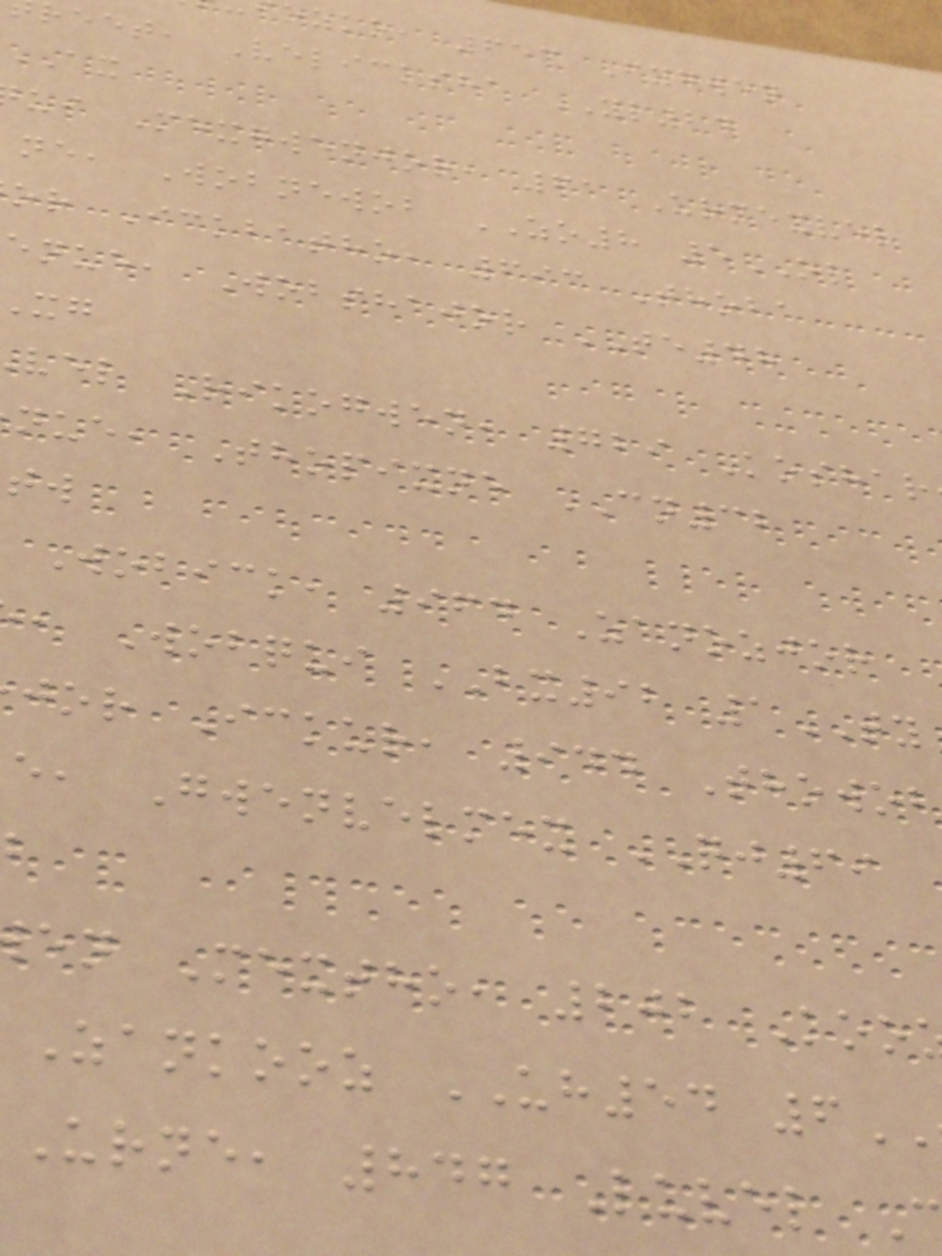ozko, 653 Fygwen
reet, Velicksha YL24
AX
ui Mexgwenjor, 61 Urmexvel
ne, Wobnewob ZO8 5OL
or Ickbatho, 693 Thoba
enue, Wobshajor TE48
vel Rikogwen, 729 Koshar
nue, Thopixne CN32
Wobick, 964 Zanozjor
, Wobqui BX92 1TY
jor Ickur, 944 Thowob
e, Gwenvelmex QJ69
en Mextho, 202 Koo
Zankooz UH54 6
Urne, 847 Luvel
